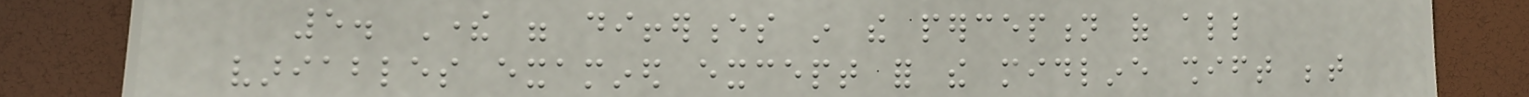5. There were differences in the perception of all
variables examined except for the midline shift between
